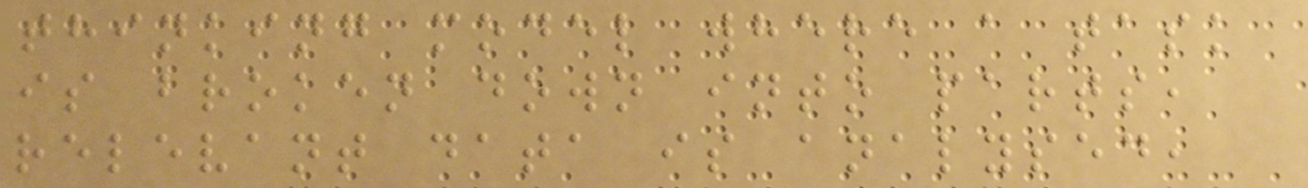thinking model where a task
is broken down into parts,
relevant data is analysed,
